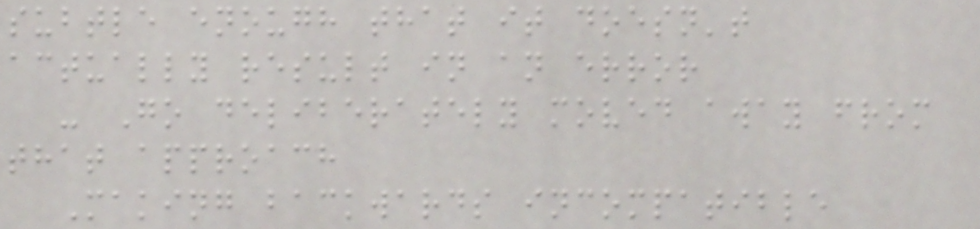subtle enough that it doesn't
actually result in an error
- Go deliberately moved away from
that approach
Making backwards incompatible
